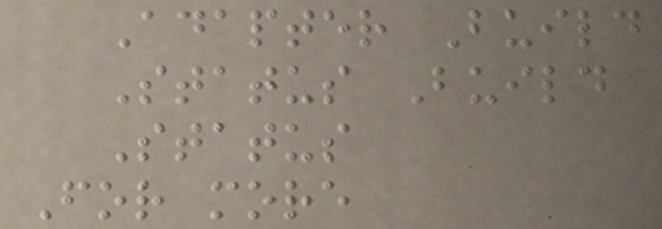Adapter Build
Status Build
Status
For more
